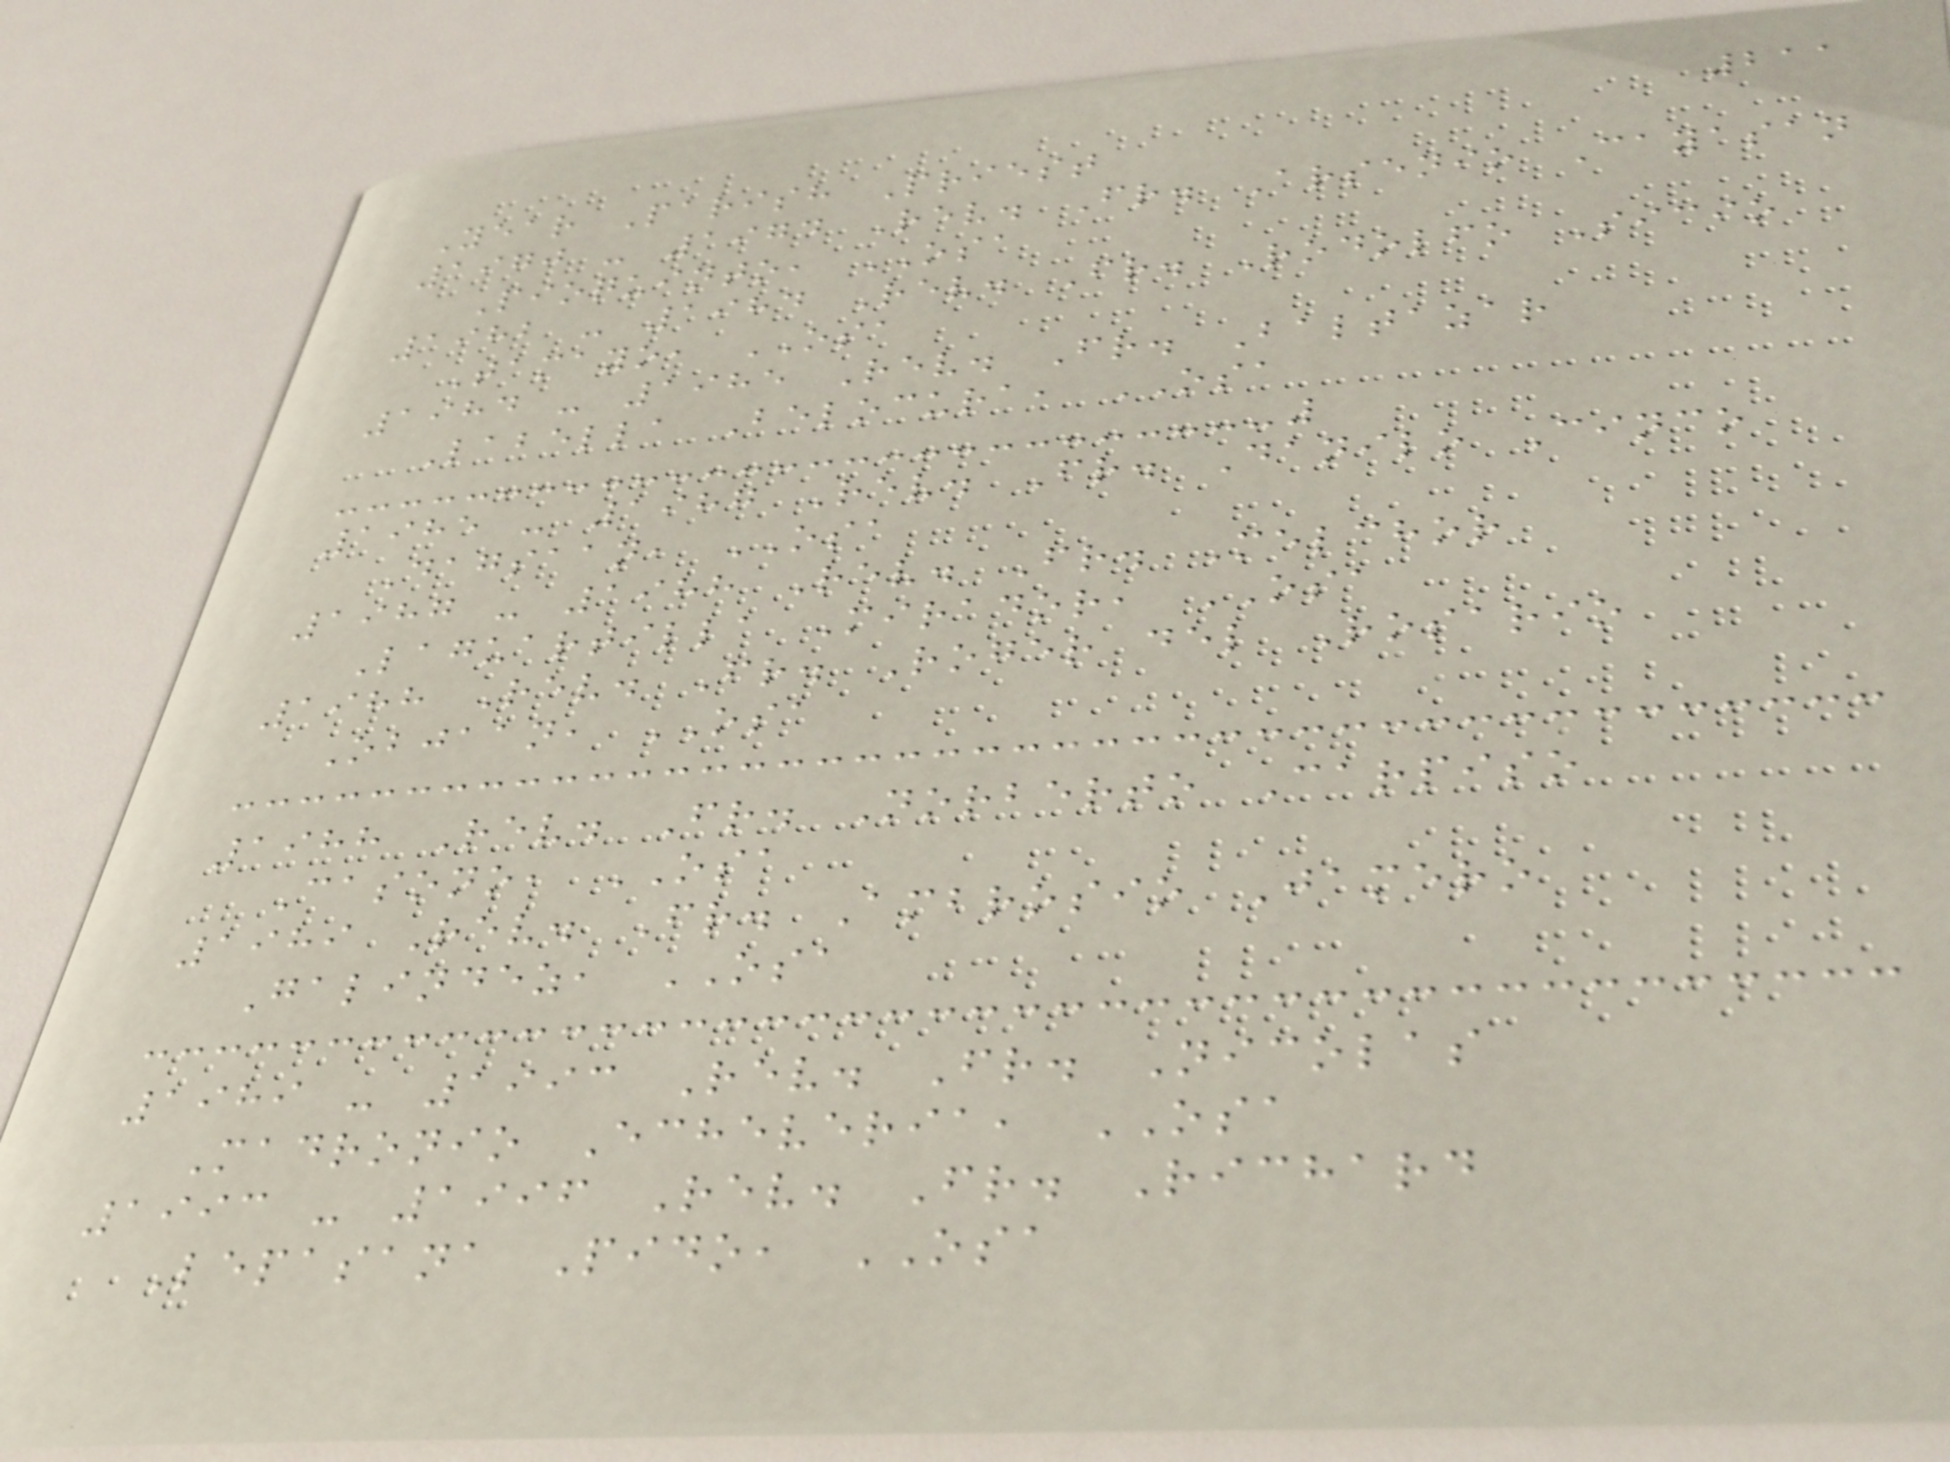211
Year Parish Priest
1970 - 1974 Rev. Fr. Arsenio Cayasan
Pioquinto, OSA
1982 - 1984 Rev. Fr. Rodolfo Sicio
Tamayo, OSA
1984 - 1985 Rev. Fr. Baltazar
Labella Belocura, OSA
1985 - 1987 Rev. Fr. Danilo Cinco
Dagsaan, OSA
1987 - 1988 Rev. Fr. Melchor
Laguartilla Mirador, OSA
1988 Rev. Fr. Roger del Rosario
Objaan, OSA
1988 Rev. Fr. Norberto Carpiso
Casono, OSA
1989 Rev. Fr. Ambrosio Jamero
Galindez, OSA
1989 - 1993 Rev. Fr. Nicolas
Madronio Echeveria, OSA
1993 - 1996 Rev. Fr. Richard
Lepasana Pido, OSA
